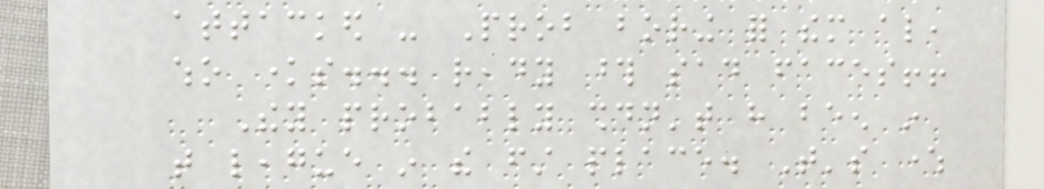attacked - Prob boring for them also,
who knows... ready those sad faces!!
They probably shouldn't have been in
that league in the first place. That's where
